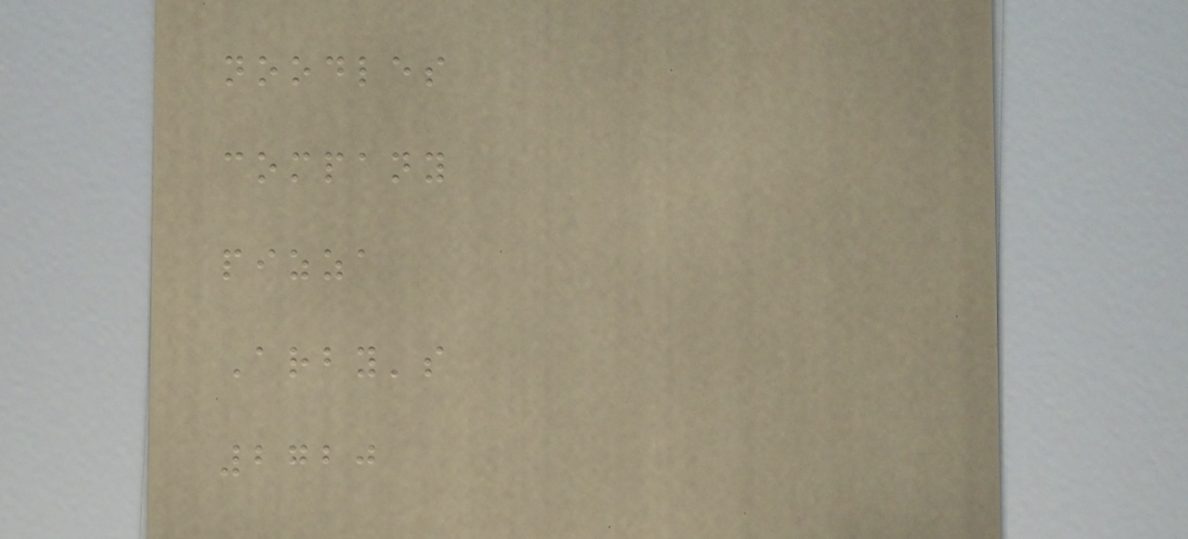noodles
company
pizza
Arby's
2720
